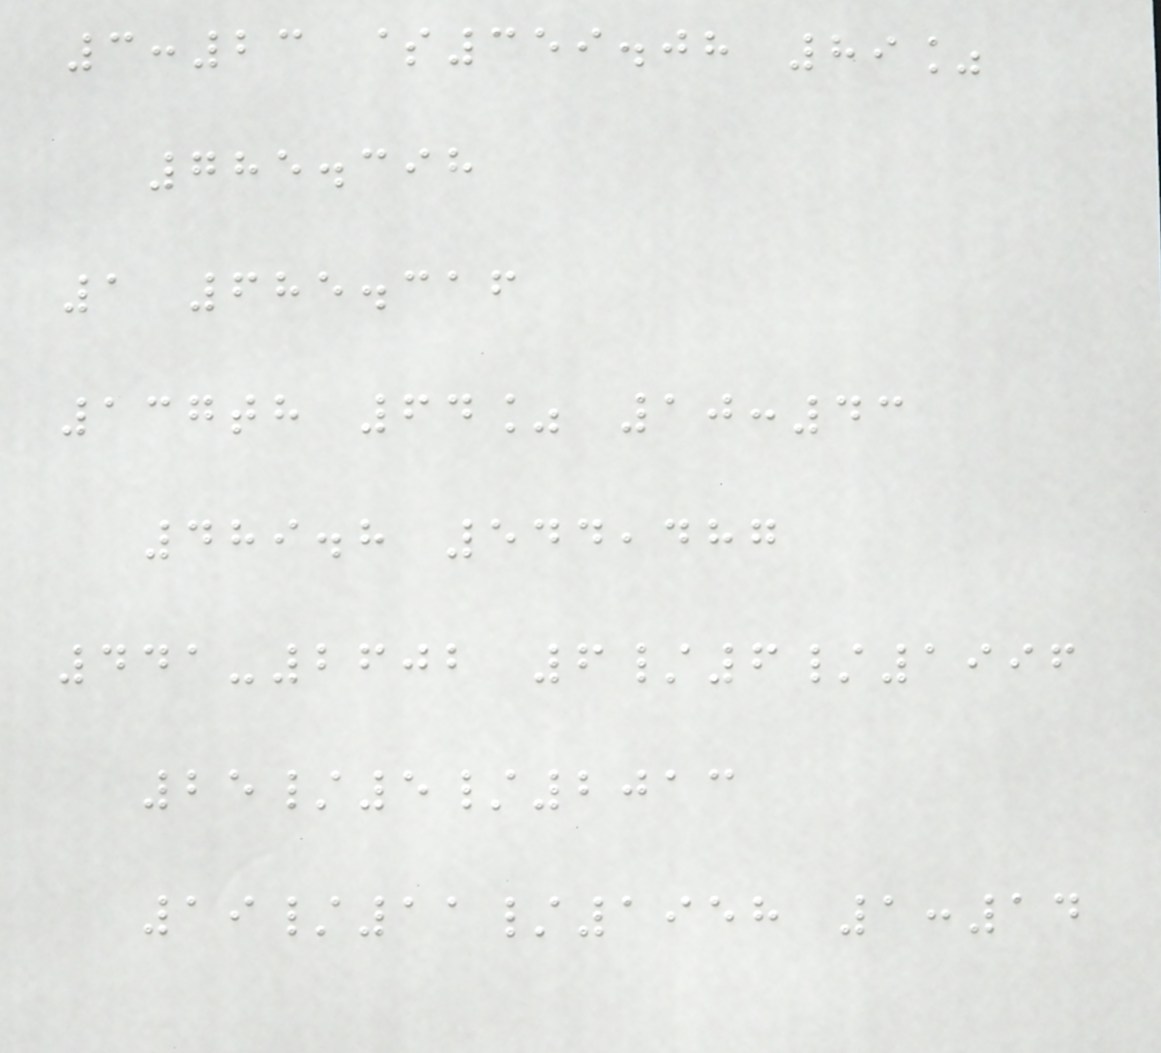3:23 $359.08 89%
785.398
1 685.316
137th 64% 10:43
489.8 544,487
441-2602 6/6/1996
25/5/2013
19/11/1958 1:14
